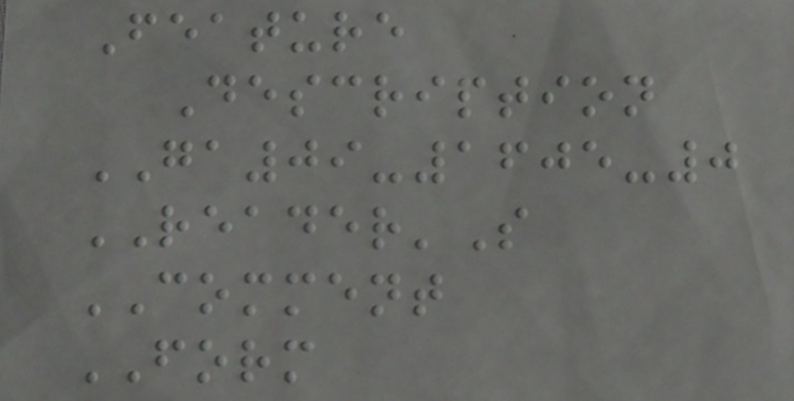Feature
Description
GA09-1605-0
READER'S
COMMENT
FORM
